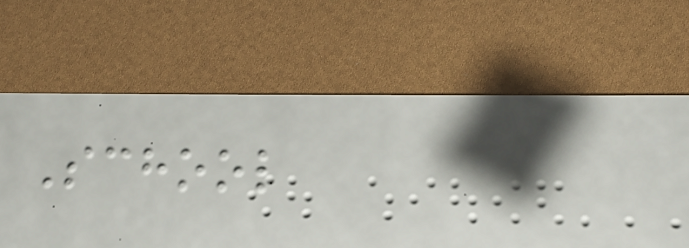School
